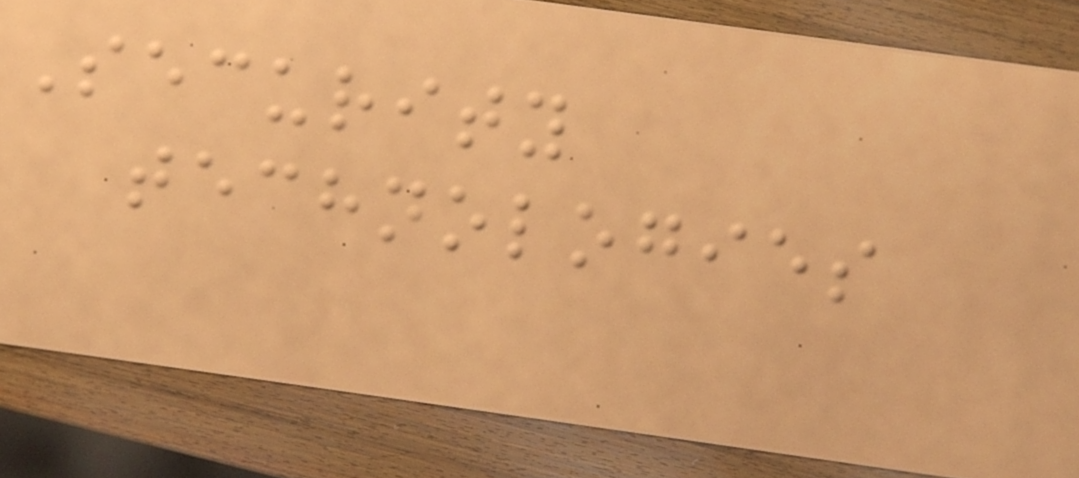Security
technologies
